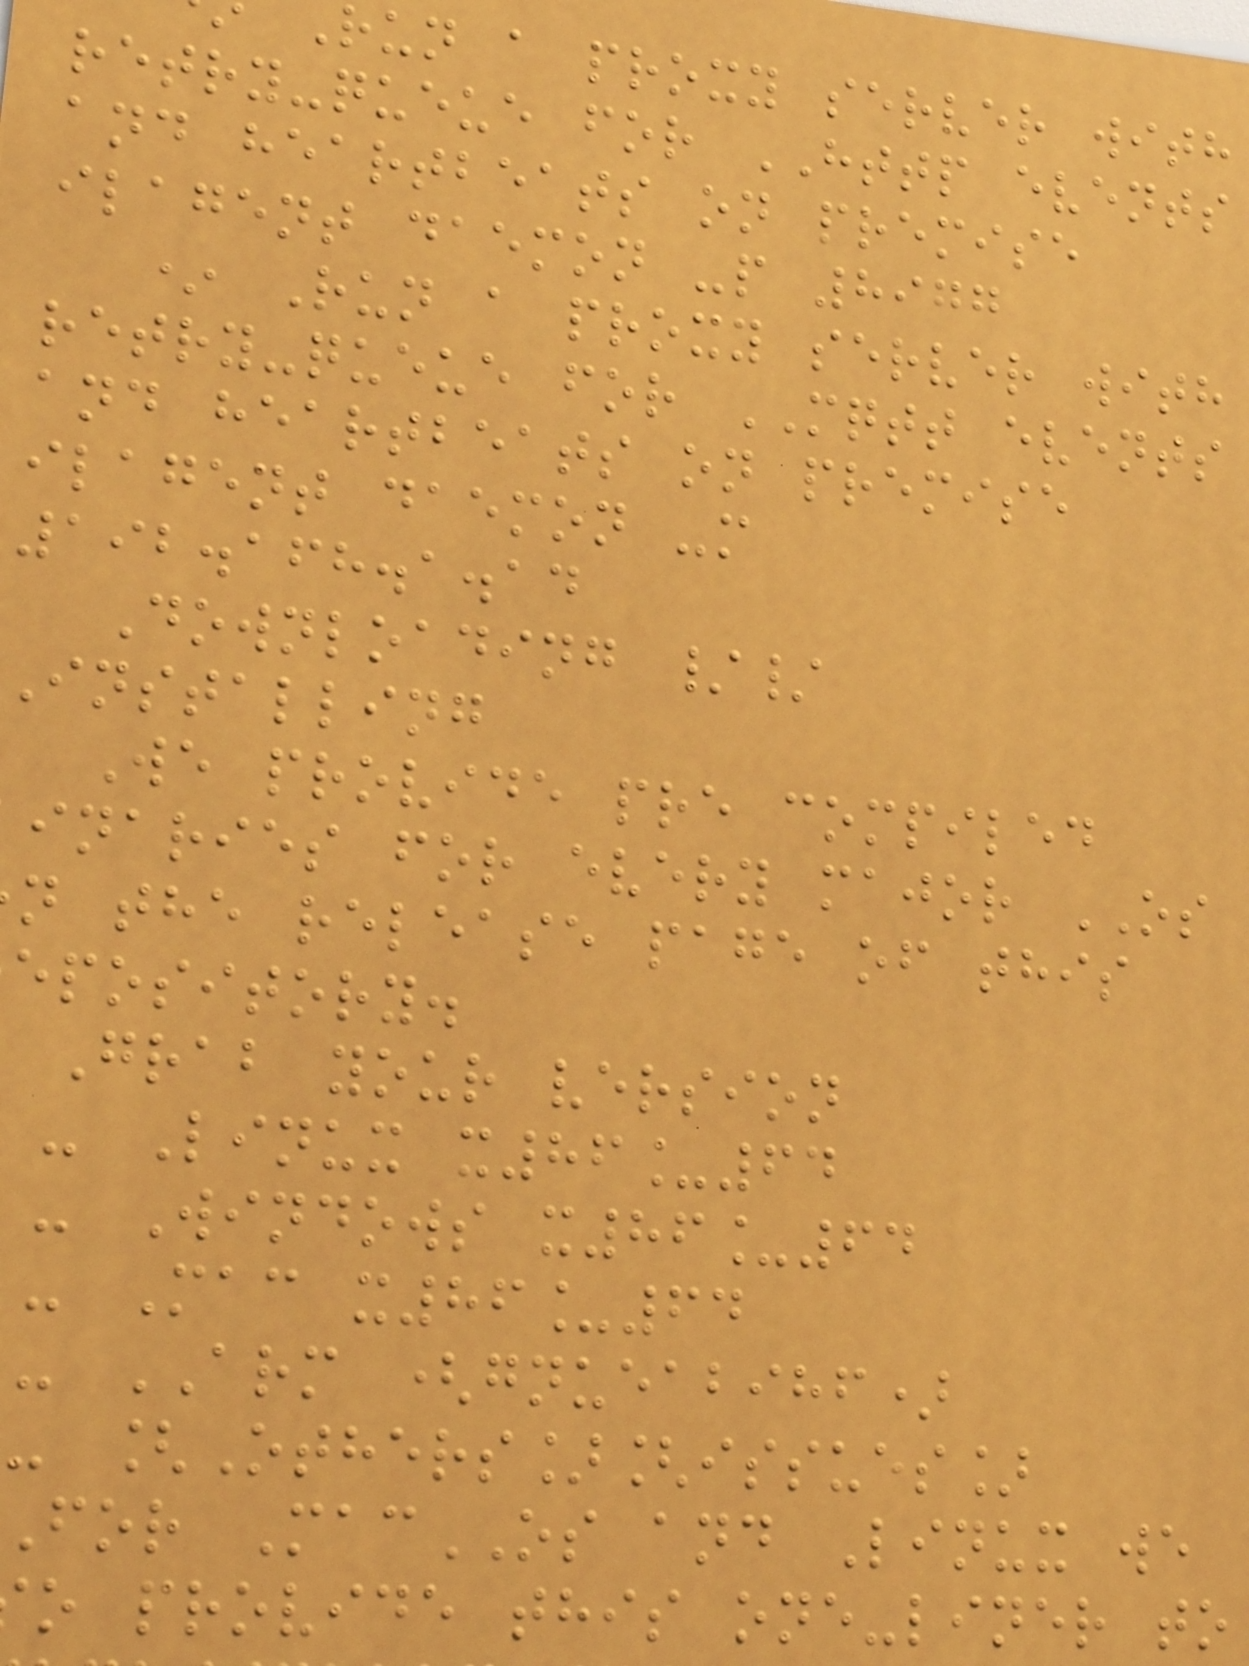run a proxy server with
retry-queue for HTTP events
and heartbeats on premise
ilagent daemon -p 8977
* Run a proxy server with
retry-queue for MQTT events
and heartbeats on premise
ilagent daemon -m
192.168.1.14
Downloading //
installing
We provide pre compiled
inaries for every major OS
n the release page of this
epository.
Grab your version
- Linux x86_64
- Windows x86_64
- Mac x86_64
- ARM (gnueabihf)
- [Others][issues]
for MacOS and Linux we
o provide this one-liner to
